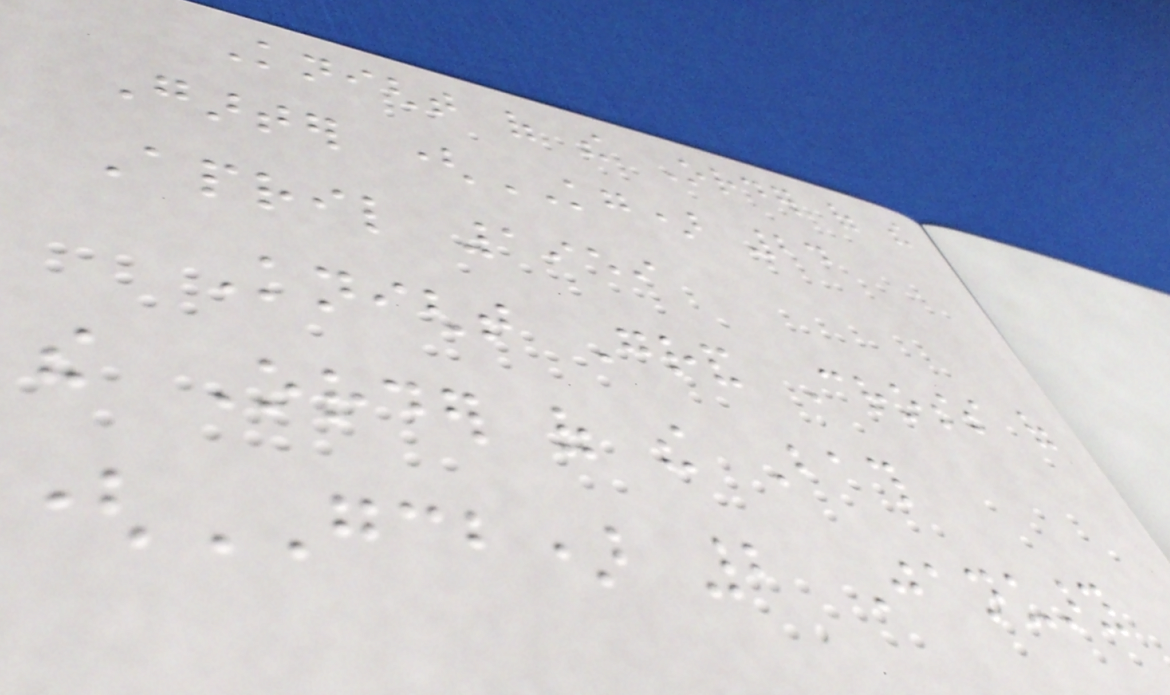Knight of the Order of the
Garter (KG) 24
April 1959
Knight Grand Cross of
the Order of the Bath
(GCB) 2 January
